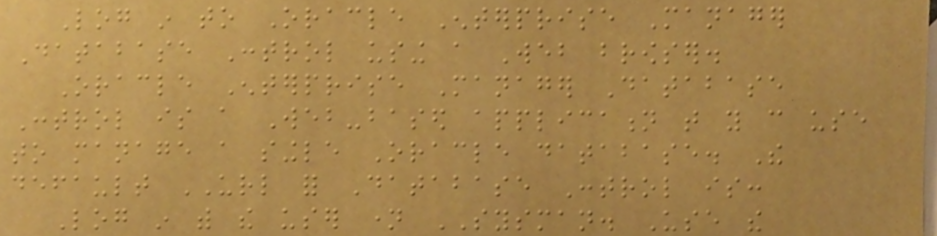Log in to Oracle Enterprise Manager
Database Control using a Web browser.
Oracle Enterprise Manager Database
Control is a Web-based application that you can use
to manage a single Oracle database. The
default URL for Database Control is:
Log in with the user name SYSMAN. Use the
